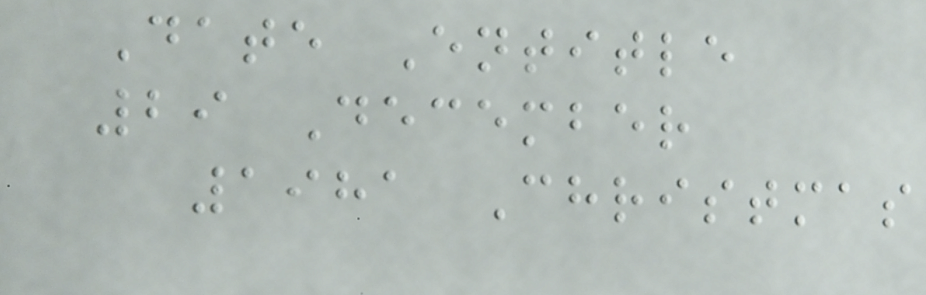Date Entitle
29 December
1981 Christmas
